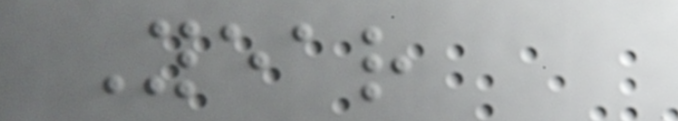Year
